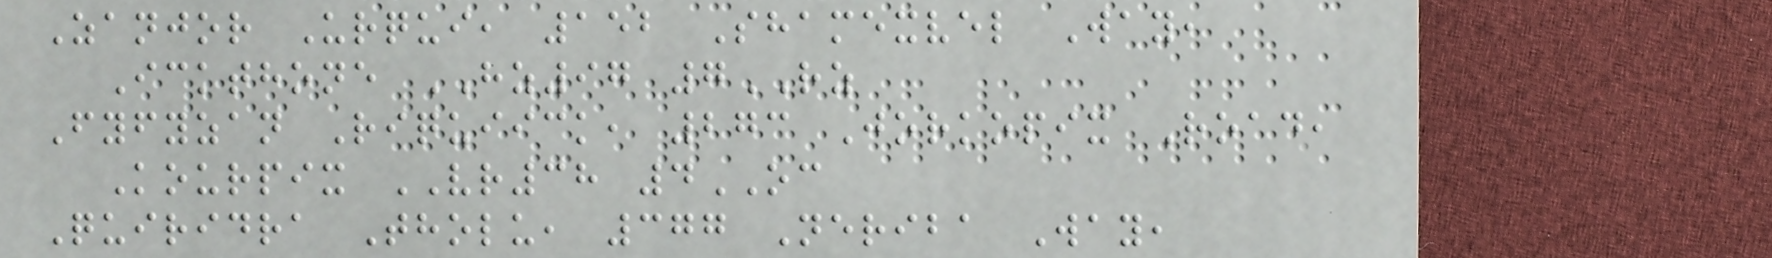Zanjor Urqui, 152 Shamexvel Way,
Ickthone HZ97 7RZ
Fyfyzan Riquiick, 273 Jorkopix Road,
Kourpix VR38 4OC
Quiridra Tholu, 377 Neriba Way,
